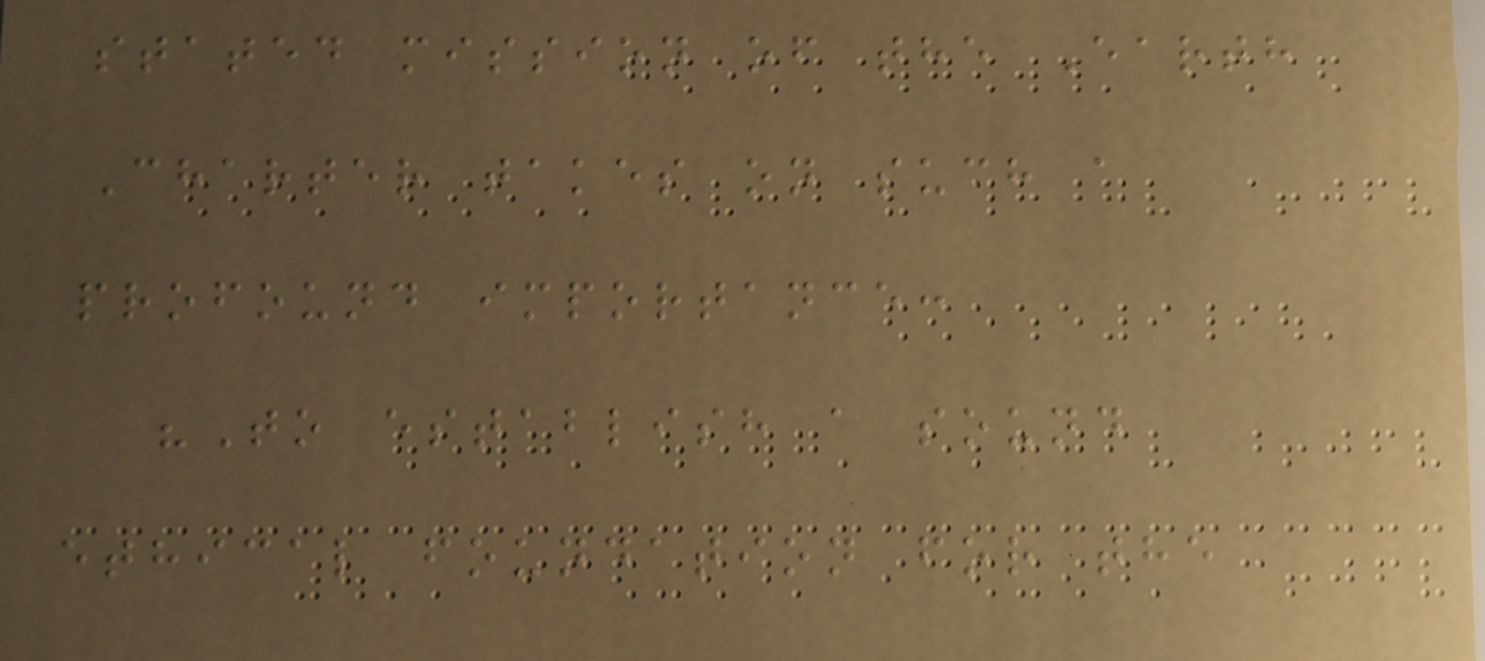stated mission of the Earth
Charter takes on such a
profound importance:
"To establish a sound
ethical foundation for the
